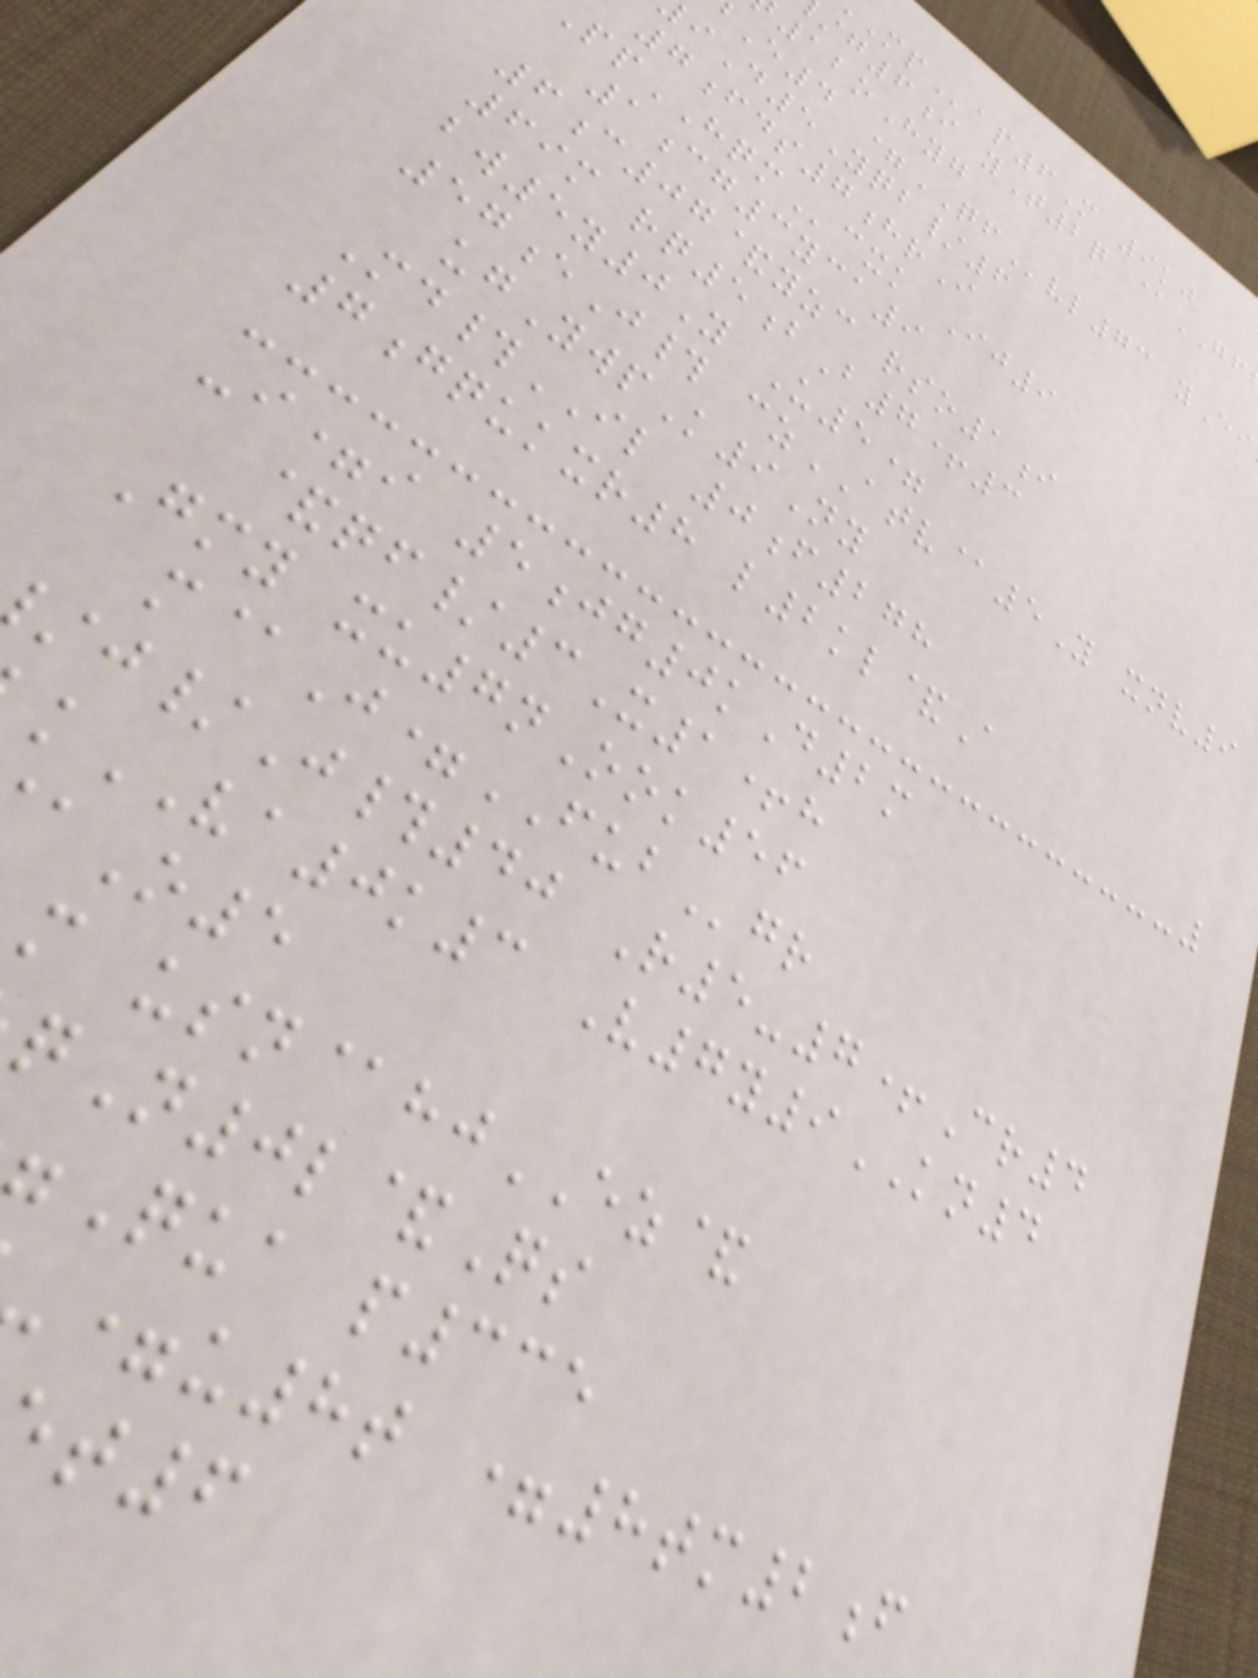ap6M 9kj
g6i yT2q @GF
12oHyg
E4 =QFvl73 yEi
D5Yqb/6
7fds7hrI
pHQMcxk Ij9
1cg3yca9
6c07&yzc rso1i
69m rq5bB7+3
bw5y0Y U5=
57eJ# czATV@5Y xnv9
ugYwpK9Ny
Md#IL 0f278
7gqukxr8 l2kl&A
-i=i 5jg0kD2m
&qf/3X1+h
Gmy xu7nOok56
m@J=FUBgr
j/J#40 R5-7+Cr4
kVA0k3 V7y9KN4
O5
m usn@hjEZ&
qN0l&Qs
Qua p335
=u8t =8tm2f
